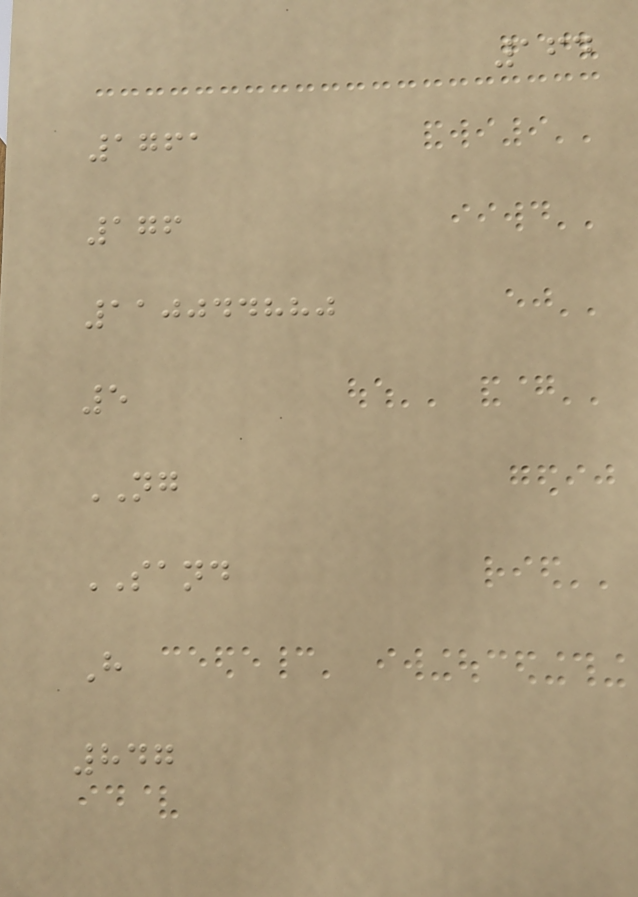164
1761
176
110044880
5
NG
SAND
H
847
